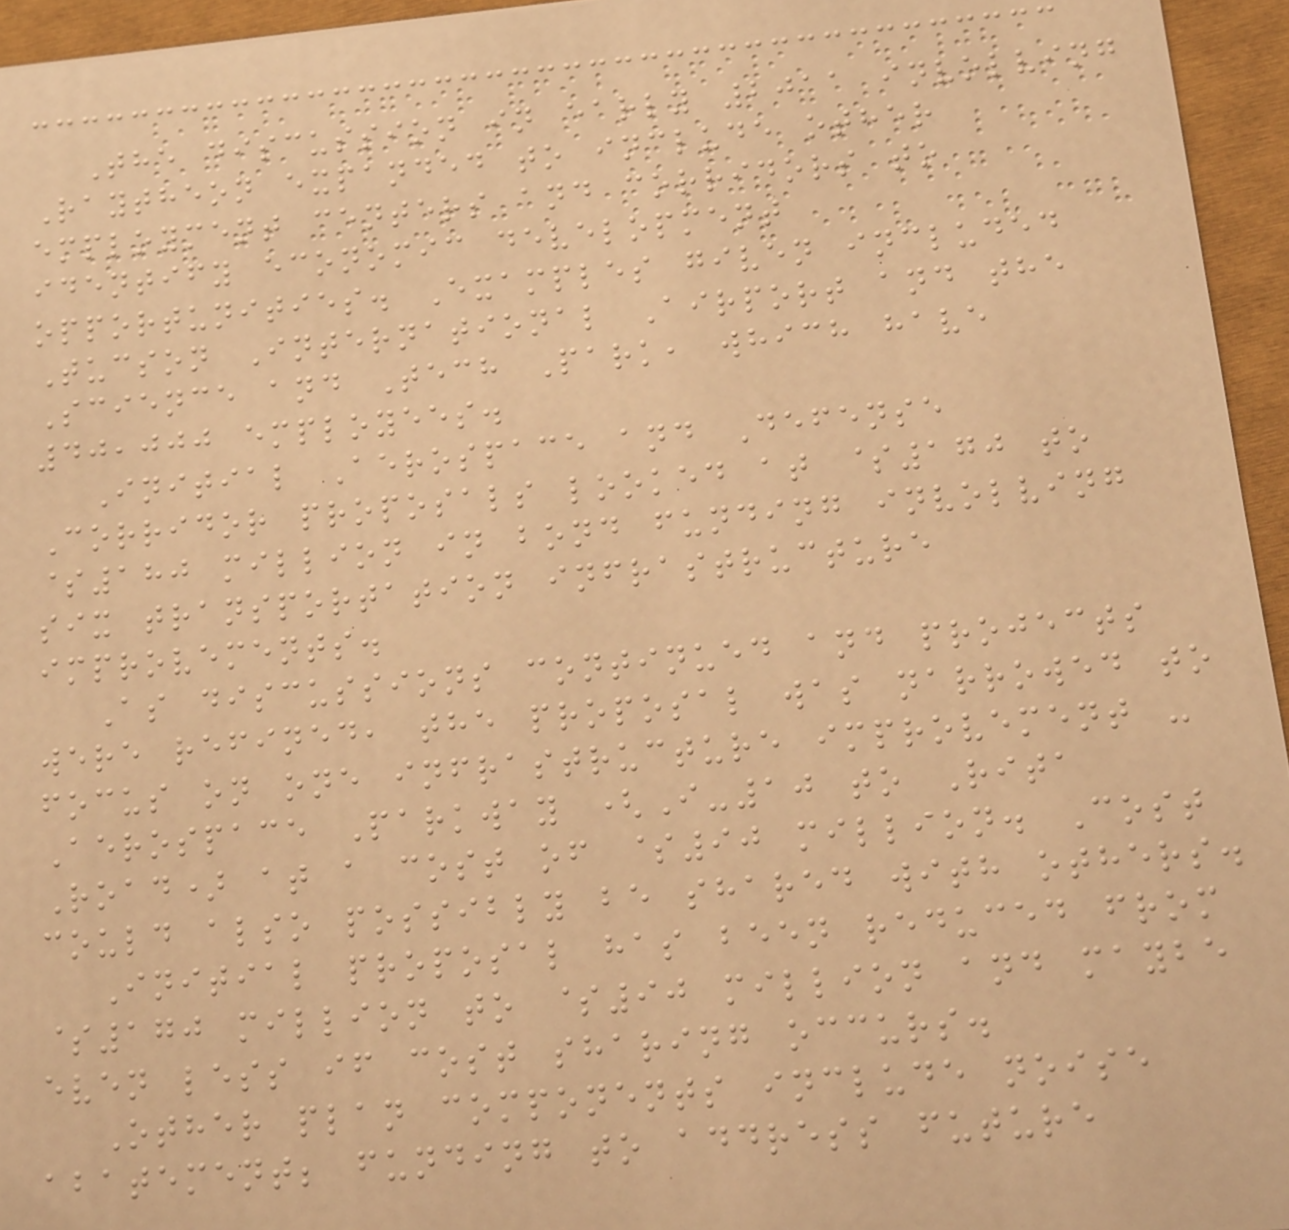The discussion in early 2011 involving
Raytheon expanded to include other
employment centers and corridors to
identify economic development
opportunities. Examples given included
Tucson International Airport and the
Science and Tech Park, which have
40,000 employees.
Initial Aerospace and Defense
Corridor proposals looked at $170 to
$180 million in bond funding involving
six transportation infrastructure
improvements.
As discussions continued and projects
were refined, the proposal was narrowed to
focus on one infrastructure improvement -
Aerospace Parkway (I-10 to Rita
Road) at a cost of $90 million. Cost
could also possibly be shared with others.
Initial proposal has been reduced from
$170 million to $90 million and maybe
even less if cost sharing occurs.
Other plan components include noise
abatement; funding to address future
